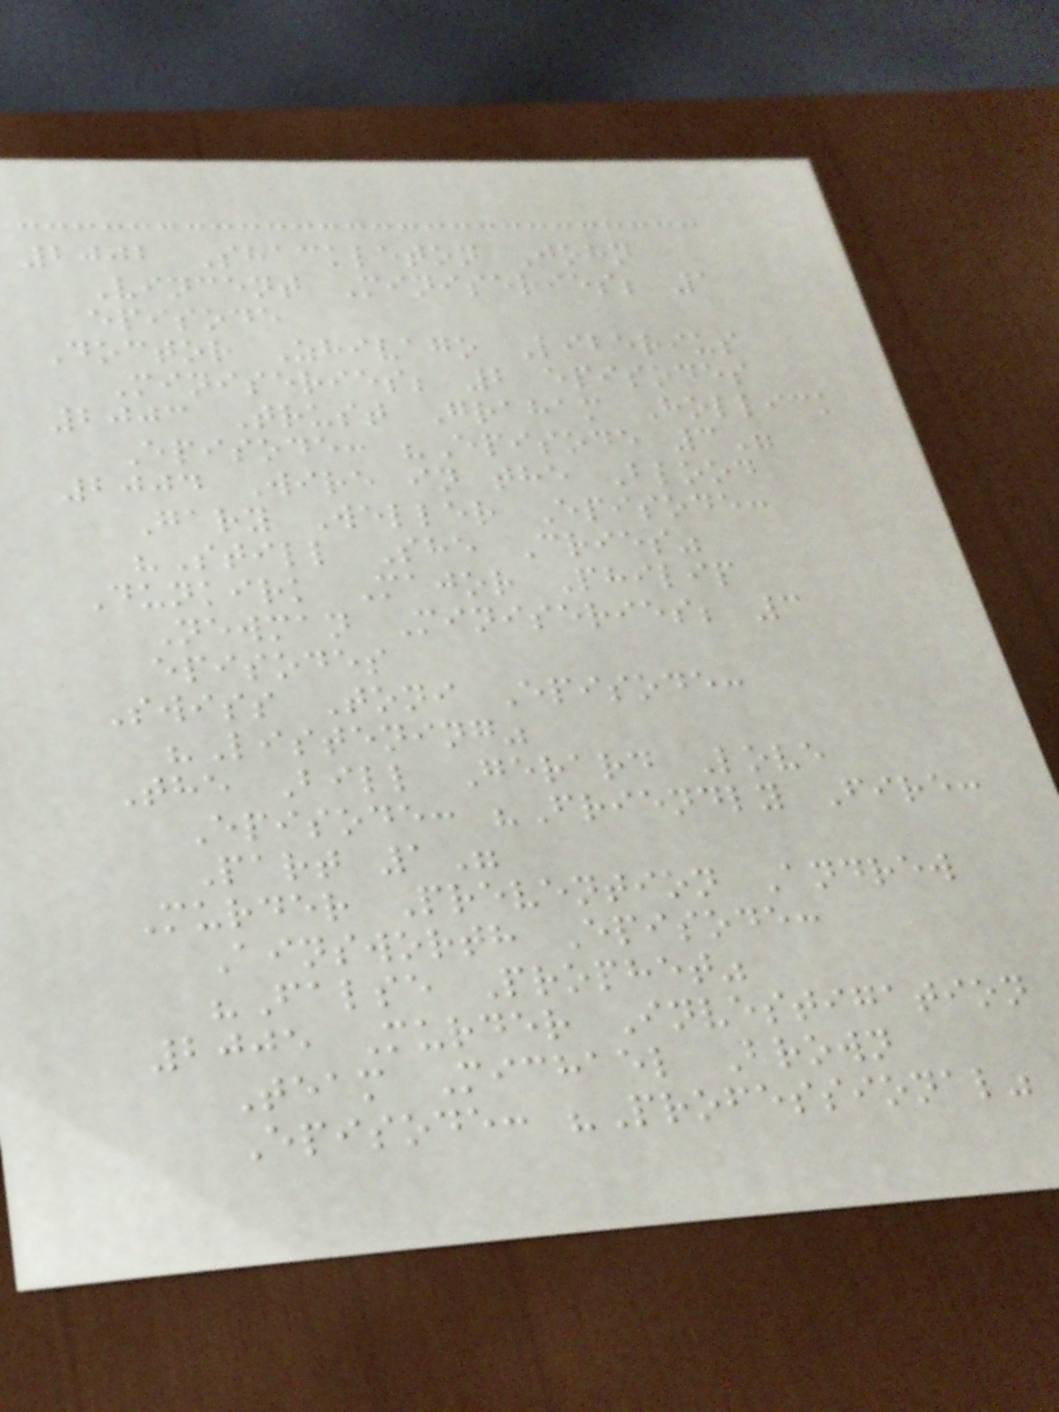2002 Shackleton John
Vincent Miniseries; 1
episode
Doctor Zhivago Liberius
Miniseries; 2 episodes
2003 Trust Graham Hollick
Episode: "Episode 3"
2004 Wire in the Blood
Gary Weller Episode:
"Still She Cries"
Dunkirk Major Philip
Newman Miniseries; 3
episodes
Swiss Toni Episode:
"Listening"
The Bill Gerard Love
Episode: "Friendly Fire:
Part 1"
Murder Prevention Andrew
Ainsworth Episode:
"False Prophet"
2005 Murder Investigation
Team Michael Brown
Episode: "Professional"
